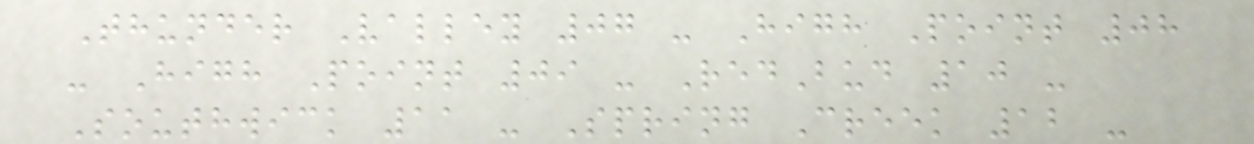Thunder Valley 07 - High Point 08
- High Point 09 - RedBud 10 -
Southwick 11 - Spring Creek 12 -
